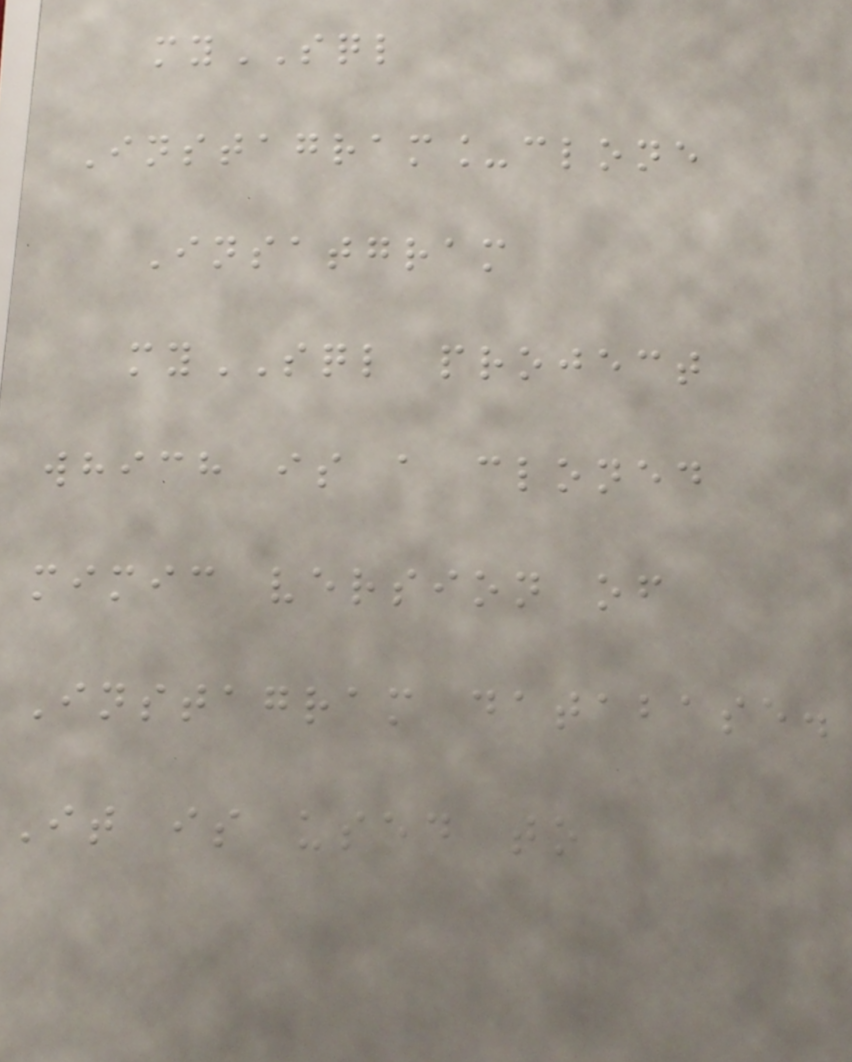mySQL
Instagram_clone
Insatgram
mySQL project
which is a cloned
mimic version of
Instagram database.
It is used to
